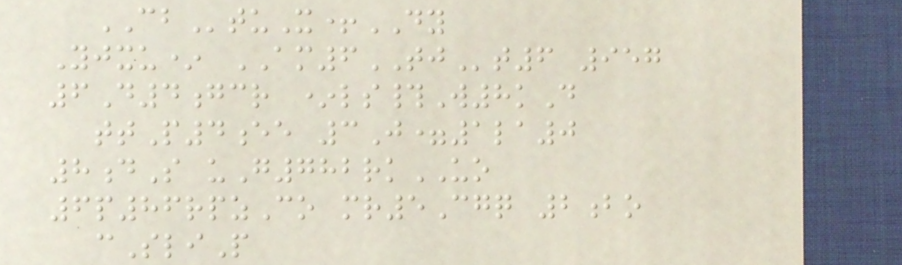CBtuX+DY
Yjxu* AM6TJt6 957
6D4gcr *ls#W8kD
ttP4ee 3J=1la0
8dS uG782rkUO
6p86rpzCo mr5Cgq 2bo
cSliP
